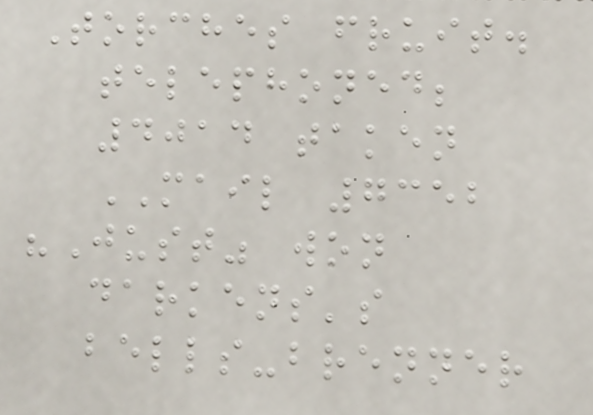Torches fruit.
telephoned;
4014 taken
MAIL 7352
"Just" won
darkens's
bells-brenner
